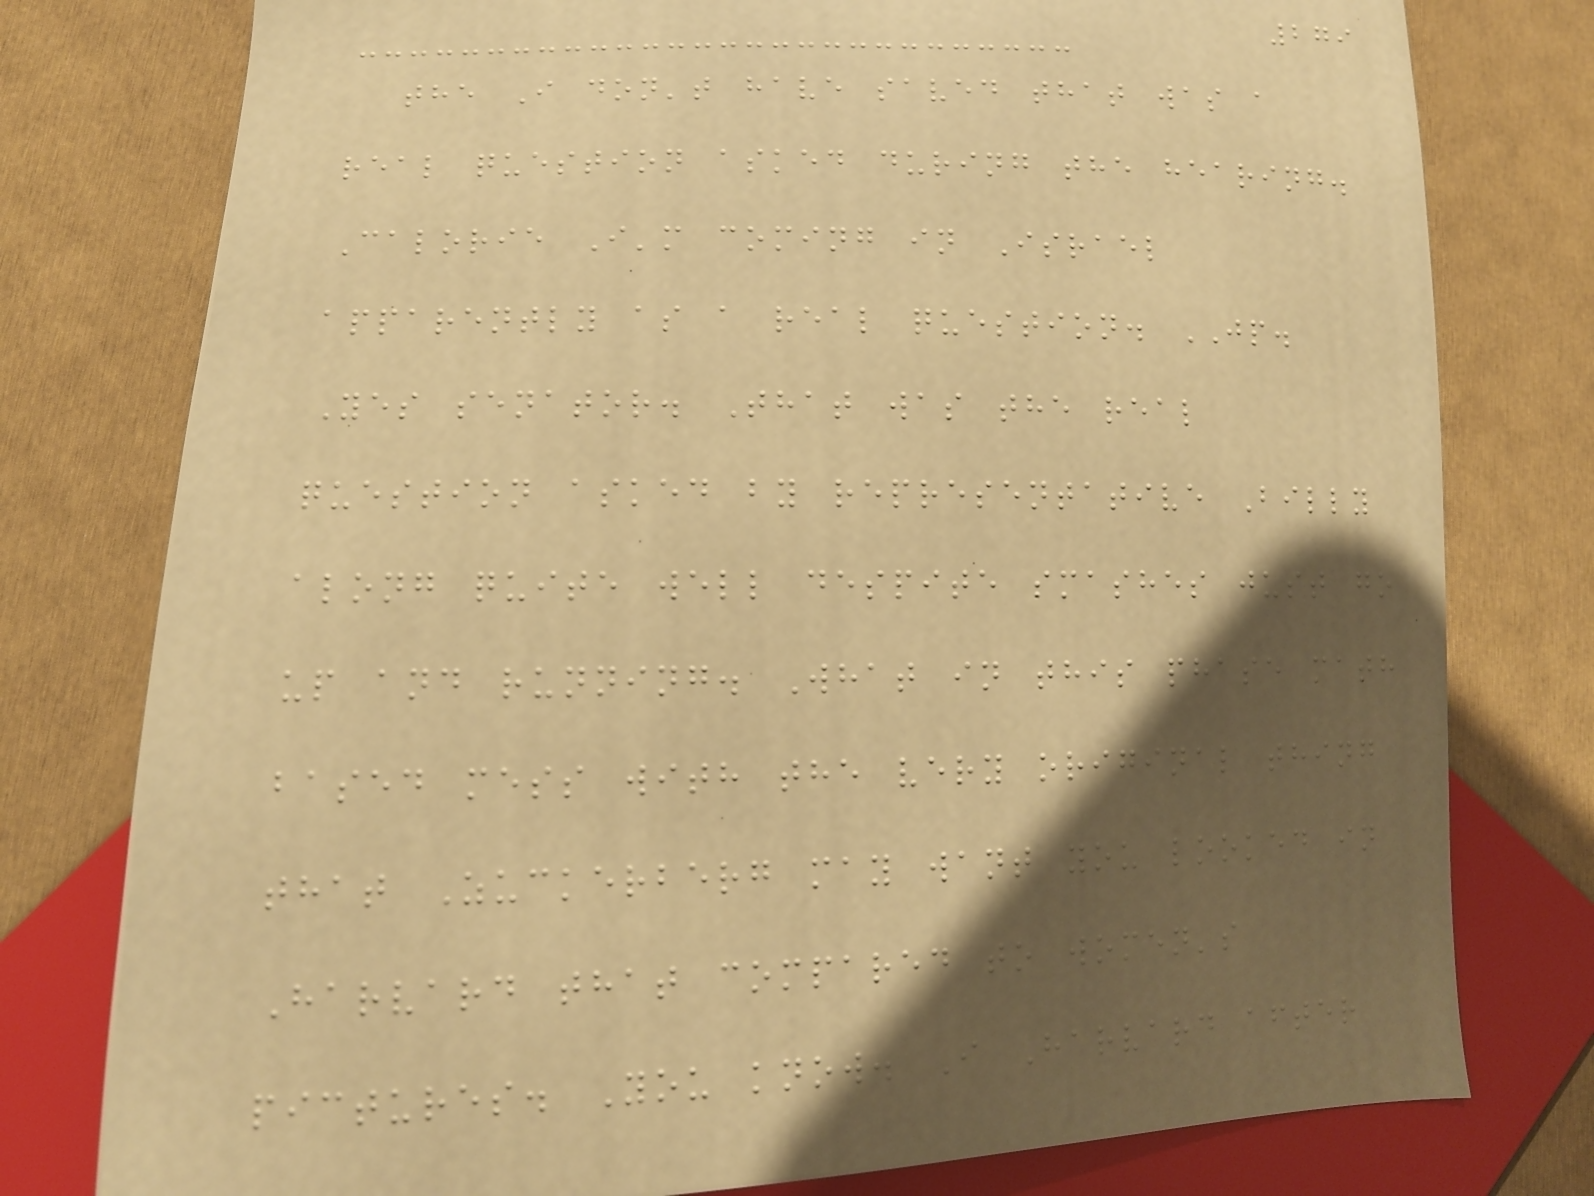279
the I don't have saved that was a
real question asked during the hearing.
Calorie I'm coming in Israel
apparently as a real question. JP.
Yes senator. That was the real
question asked by representative Billy
along quite well despite smashes just go
up and running. What in this phase math
based mess with the very original thing
that Zuckerberg may want you looked in
Harvard that compared to women's
pictures. You know. I Harvard after
